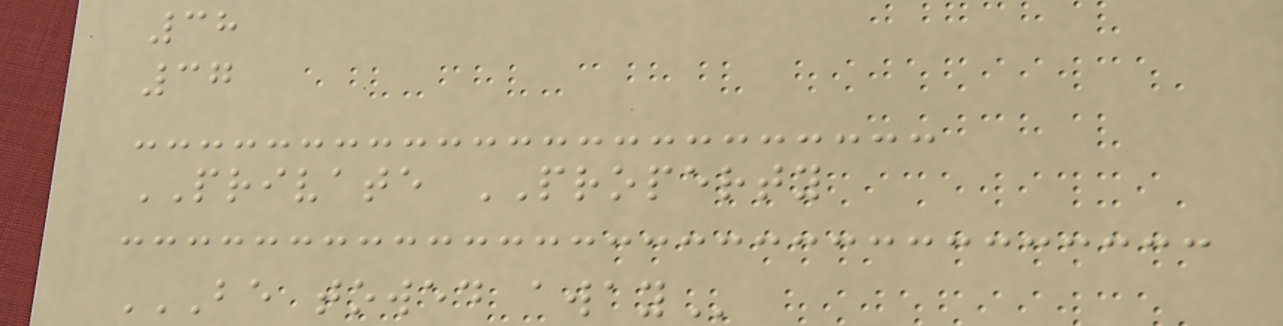38
37
PRIVATE PROPERTY
BE TOWED AWAY
